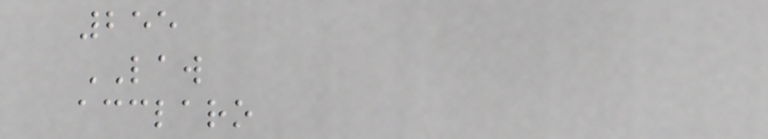255
LAW
acclaro
